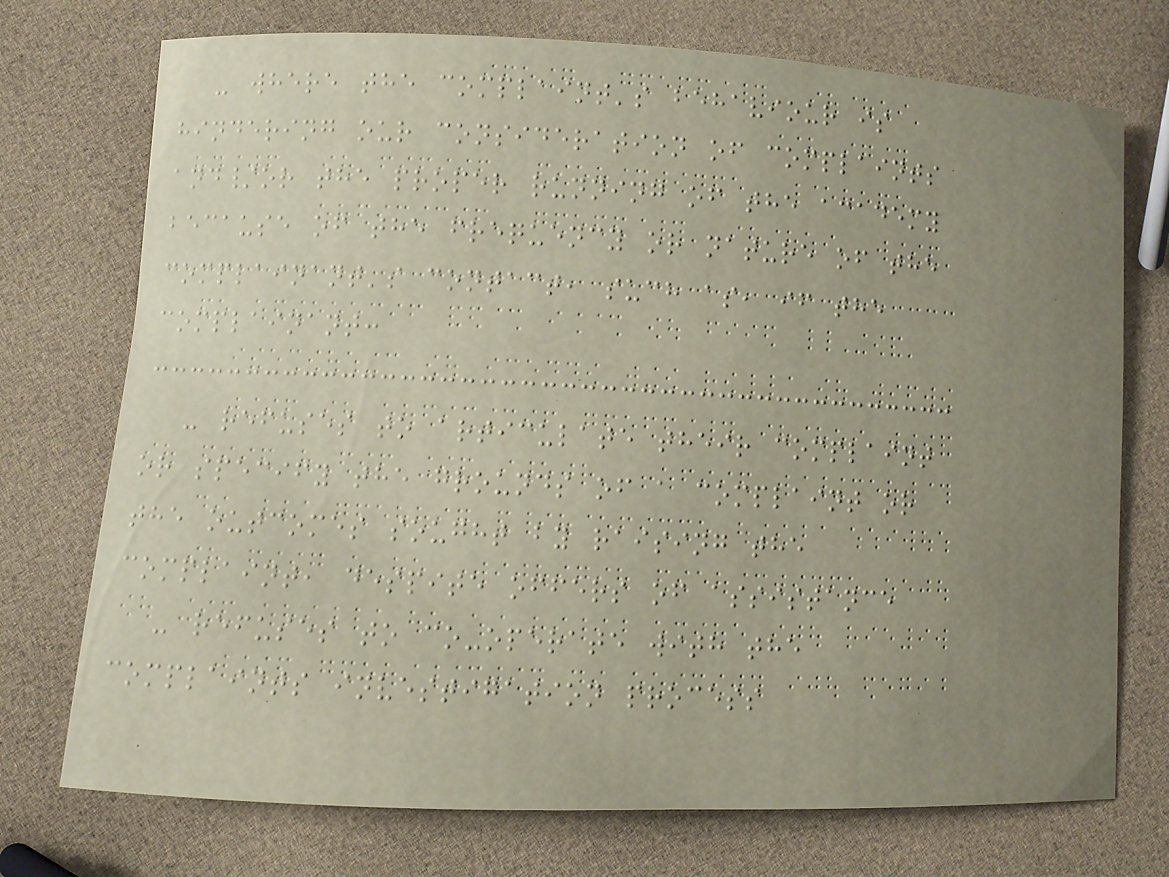- where the complaint's behaviour is
hindering our consideration of complaints
and/or the proper running of the academy
because of the frequency or nature of the
complainant's contact, such as, if the
complainant:
- refuses to articulate their complaint
or specify the grounds of a complaint or
the outcomes sought by raising the
complaint, despite offers of assistance
- refuses to co-operate with the
complaints investigation process
